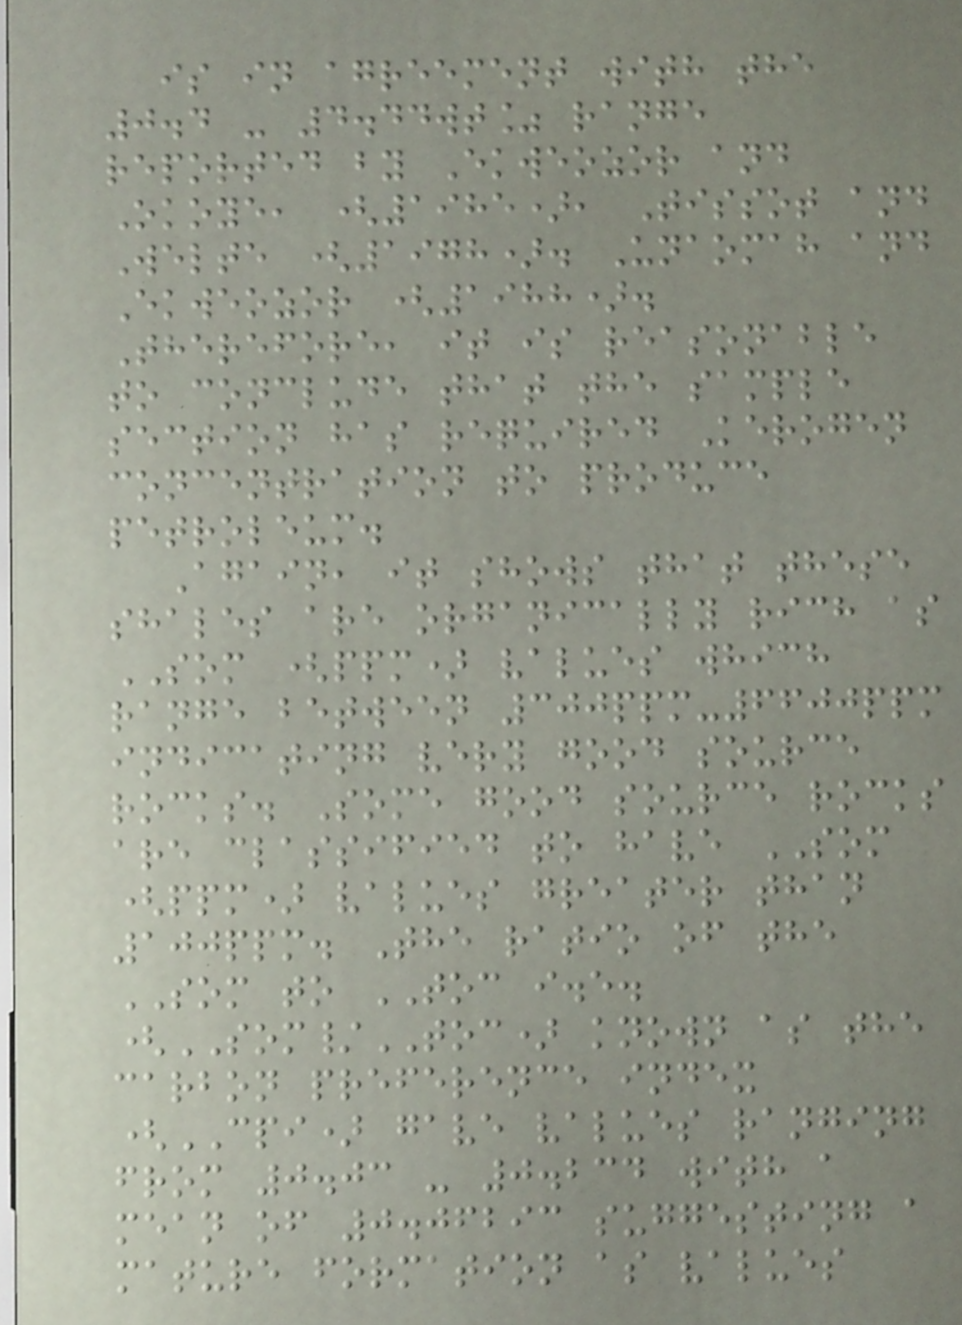is in agreement with the
0.4 - 4.44wt% range
reported by Ekweozor and
Okoye, (1985), Tissot and
Welte (1978). Unaomah and
Ekweozor (1988).
Therefore, it is reasonable
to conclude that the sample
section has required Kerogen
concentration to produce
petroleum.
Again, it shows that these
shales are organically rich as
SOM (ppm) values which
range between 300ppm-6600ppm
indicating very good source
rocks. Some good source rocks
are classified to have SOM
(ppm) values greater than
100ppm. The ratio of the
SOM to TOC i.e.
(SOM/TOC) known as the
carbon preference index
(CPI) gave values ranging
from 0.03 - 0.234 with a
mean of 0.06293 suggesting a
mature formation as values
